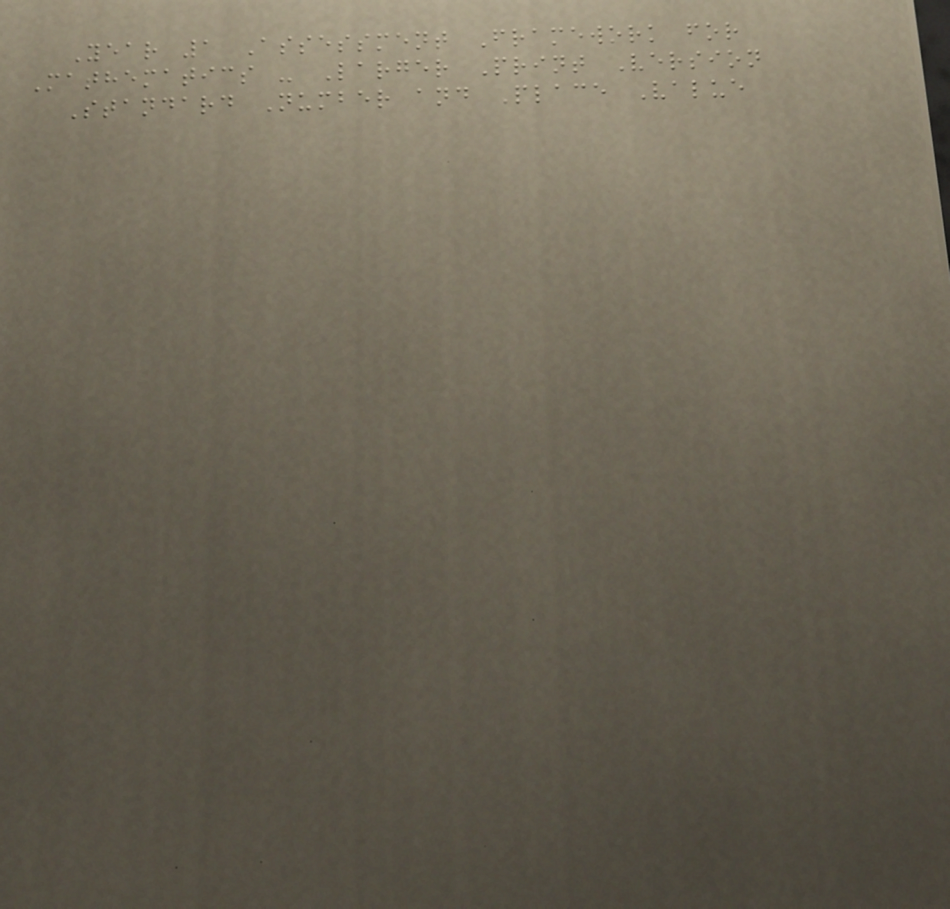Year 1 Assessment Framework for
Mathematics - Larger Print Version
Standard Number and Place Value
